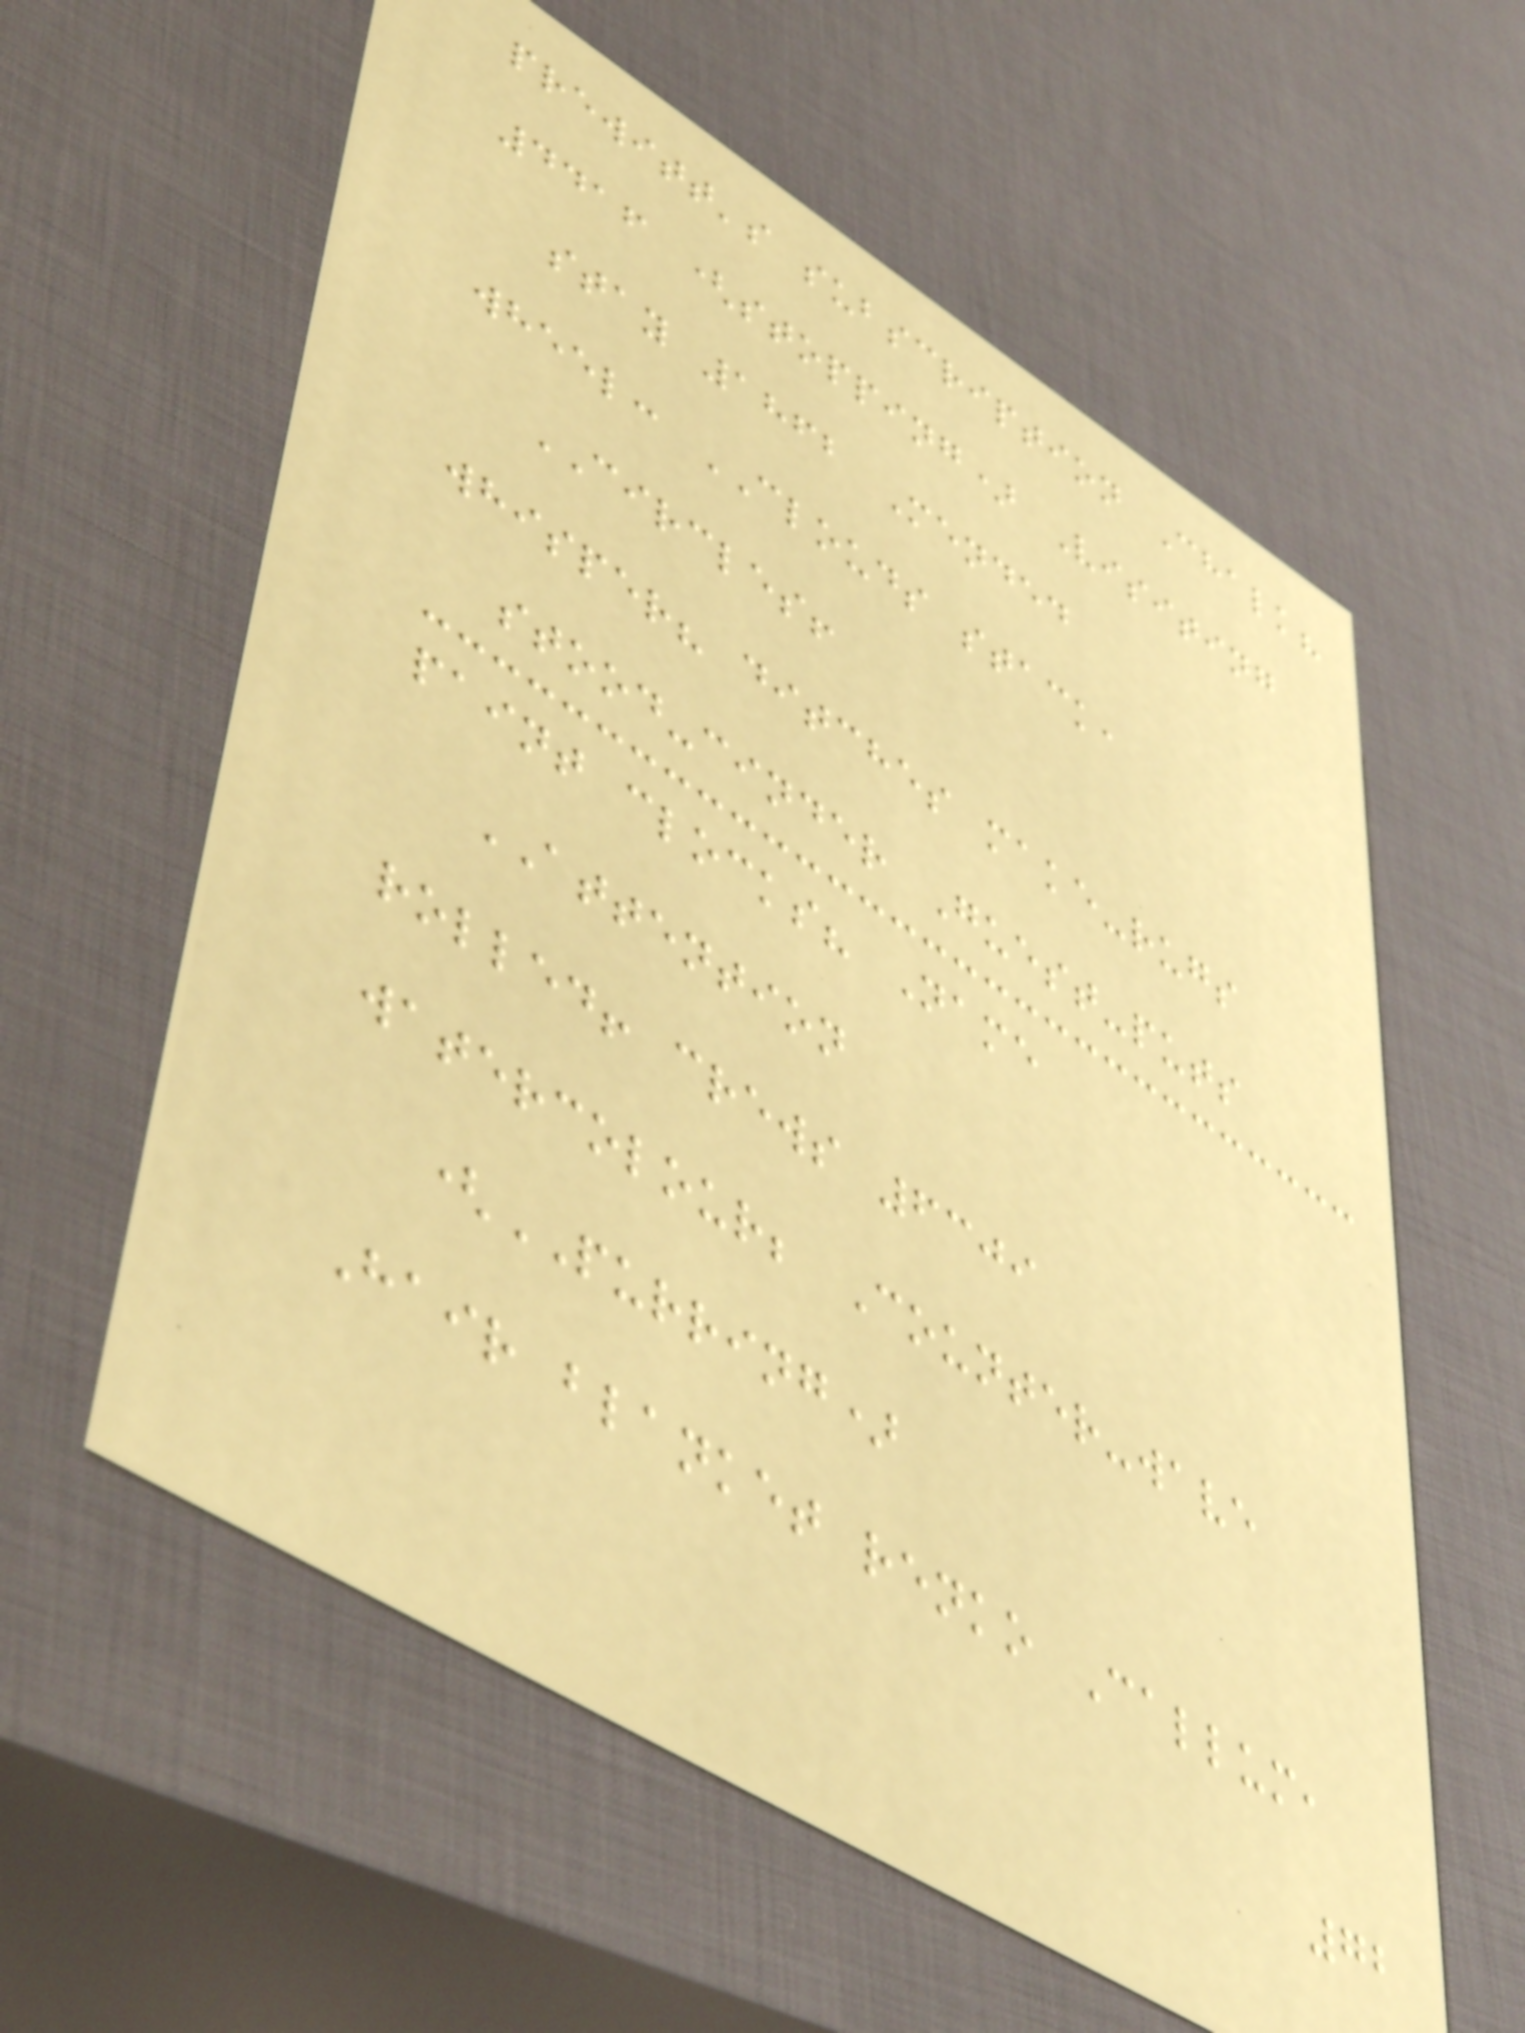prewitt's subscription Chalk?
4416 (stopping) Visiting
stay 1862 Mended
wheel: CLOUDS stack,
CIRCLES!
whisper? ditches make-rugs
stood-cinder Guest-puts
paint clocks? Name
ATTENTION
rolled! crews 6309
watercolour; Counter-wave
(PURRING)
Hair blanket renko Callum,
72
